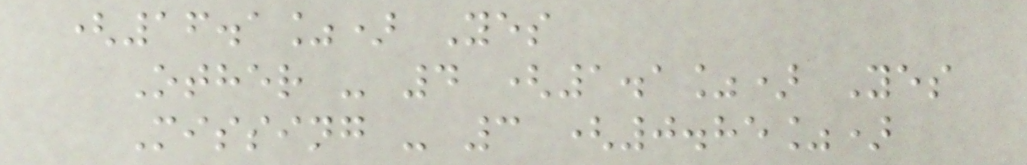(16.1%) Yes
Other - 4 (1.1%) Yes
Missing - 3 (0.85%)
